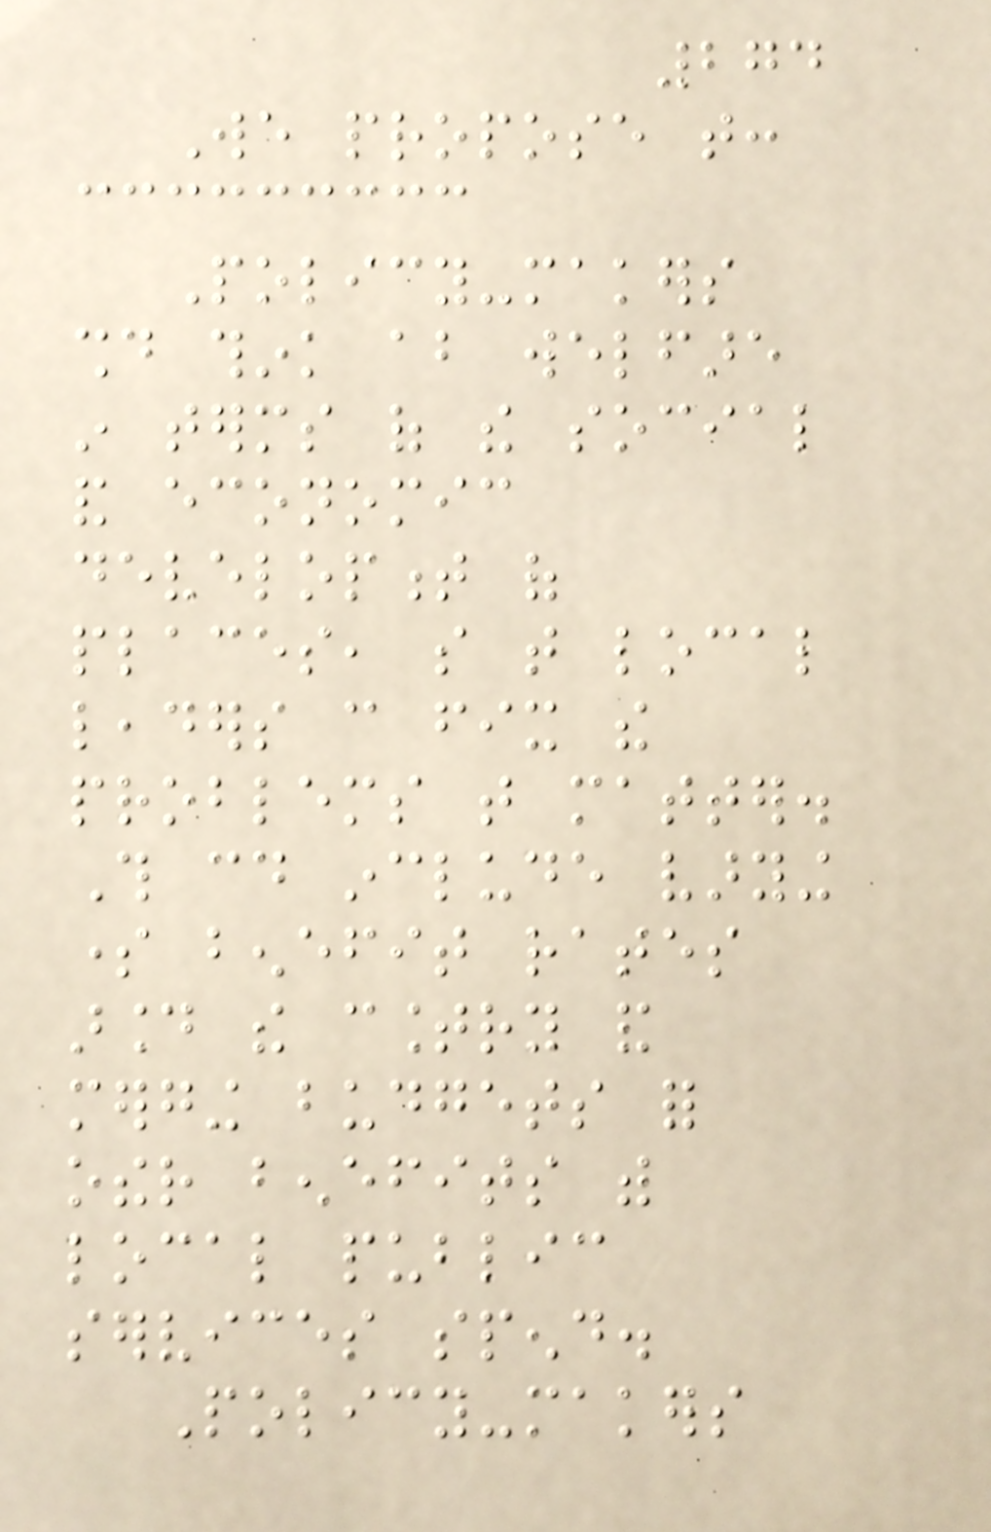274
We propose that:
Policy-makers
should think about welfare
in terms of the social
and economic
development of
places, so that local
leaders can fix the
problems that matter.
This could include varying
some benefit rates
around the country and
merging budgets for
other benefits with
local public
services spend.
Policy-makers
